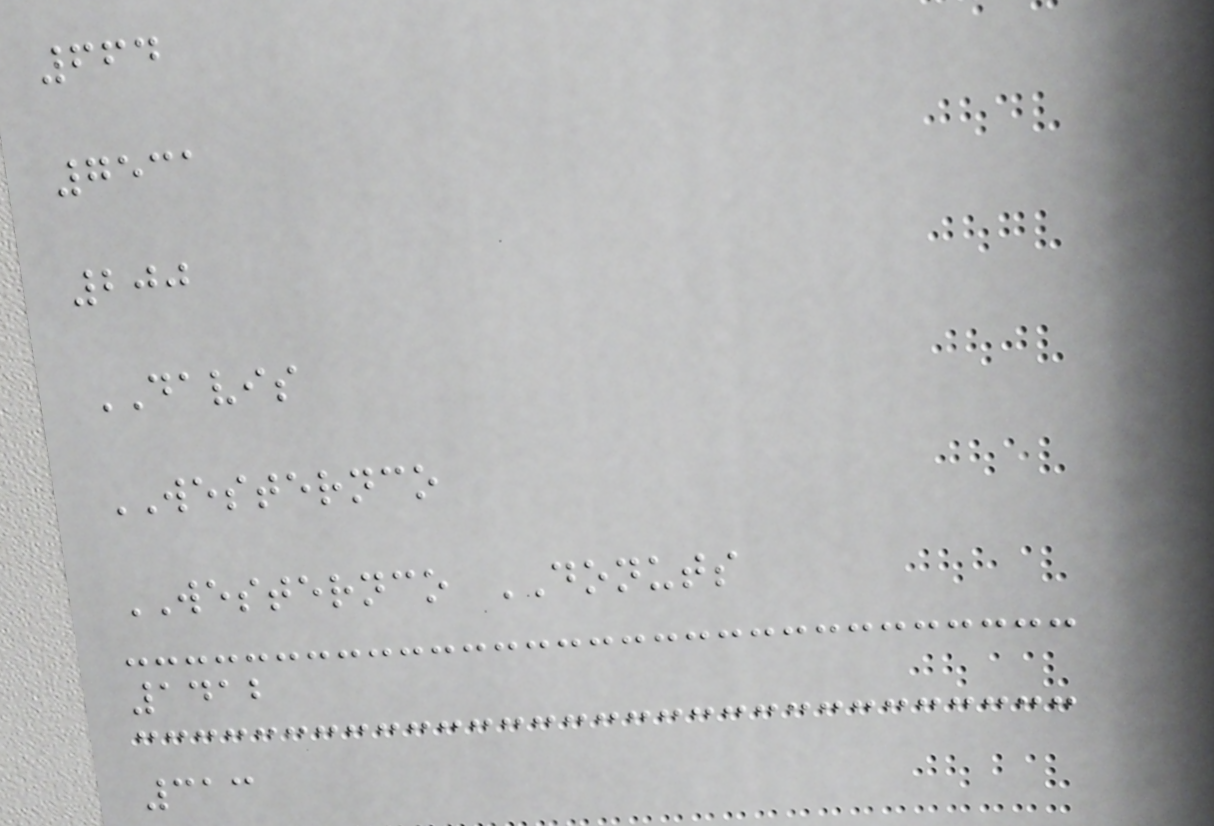664
7531
200
DAVIS
WESTERNCO
WESTERNCO DONUTS
1412
313
